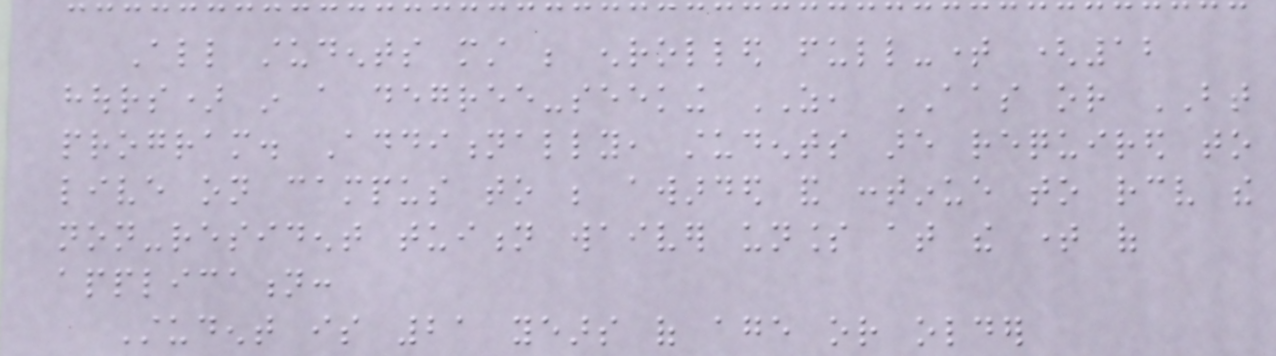All students must be enrolled full-time (12
hours) in a degree-seeking AS, AAS or BT
program. Additionally, students are required to
live on campus to be awarded and continue to receive the
non-resident tuition waiver unless at the time of
application:
Student is 21 years of age or older
